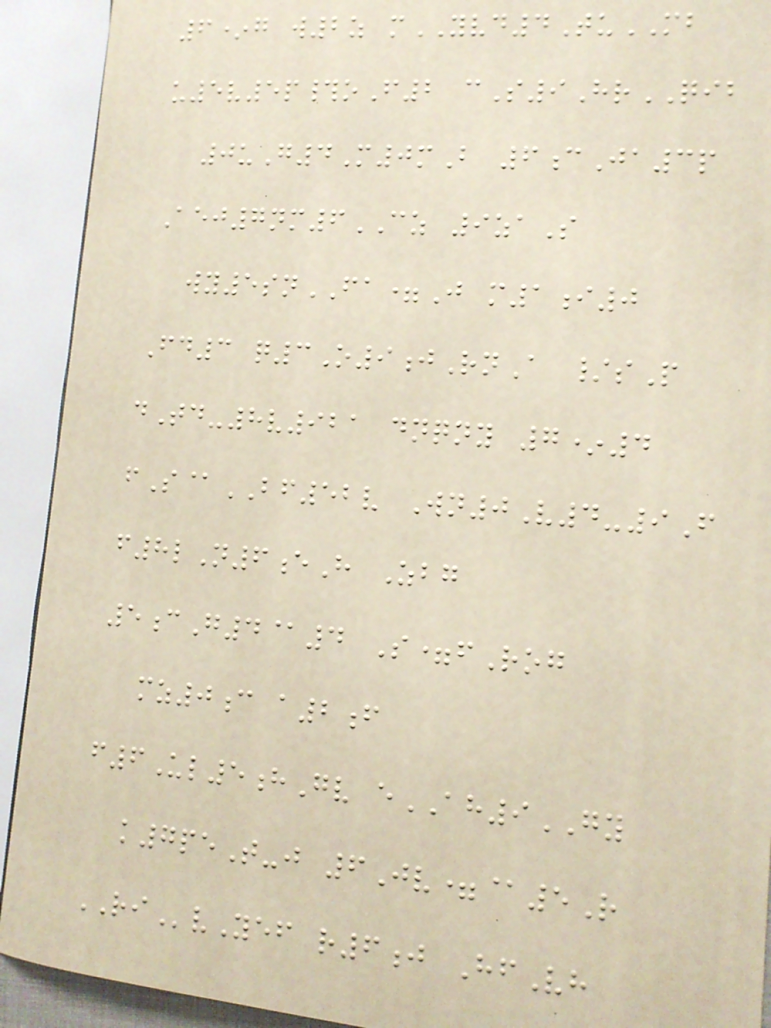6*g w2z mYVD4TuMB
u5v5p#oF2 cS9HrQIB
0uG4M0mB 6cJa3p
Aej7nm6CZ 9zaS
wy5snFA=J m1i0
Fd3 q3O9jRnA /sP
dTd-8v921 dnqny 7*4
fS@BF52v Wn0V4-9F
f8lN6eH Zbg
5cG4@4 S=fRog
mz0c a2f
f6Ul5hGv eAH9GY
k7peT-j 6Jv=@5R
RIvYef r6j HfVh
